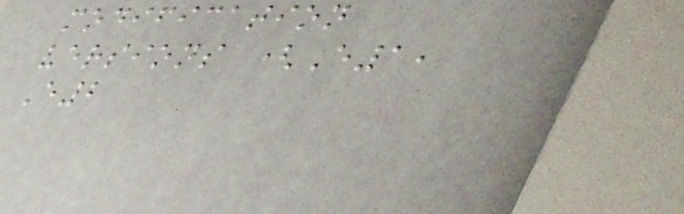modification
versions (E1,
E2
